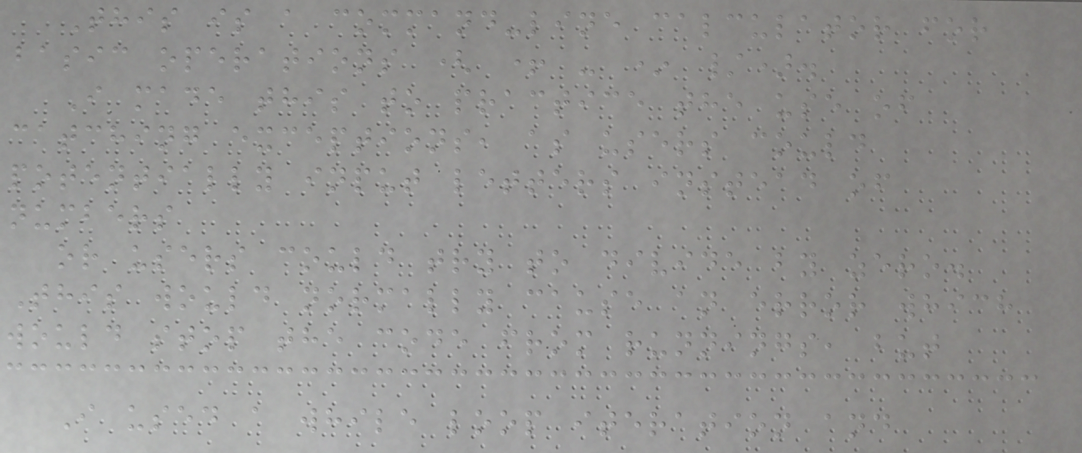This is a command-line calculator for
basic operations ( + - * /).
I made this to practice the use of
catching exceptions, as users could
potentially input letters instead of
numbers
or users could try to divide by zero.
This would normally cause an error which
would stop the code from runnings, but
I used a while loop iteration and
